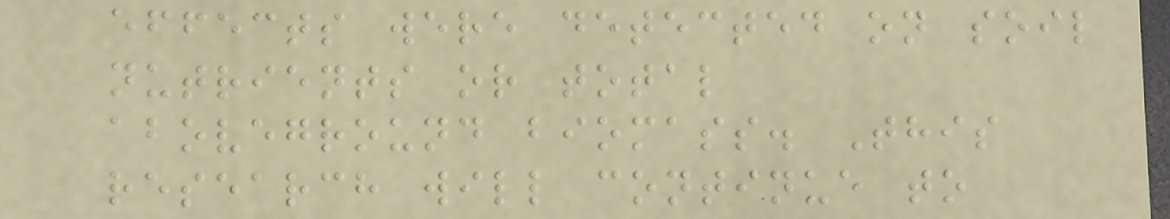effects were detected on soil
nutrients or total
aboveground biomass. This
research will continue to
